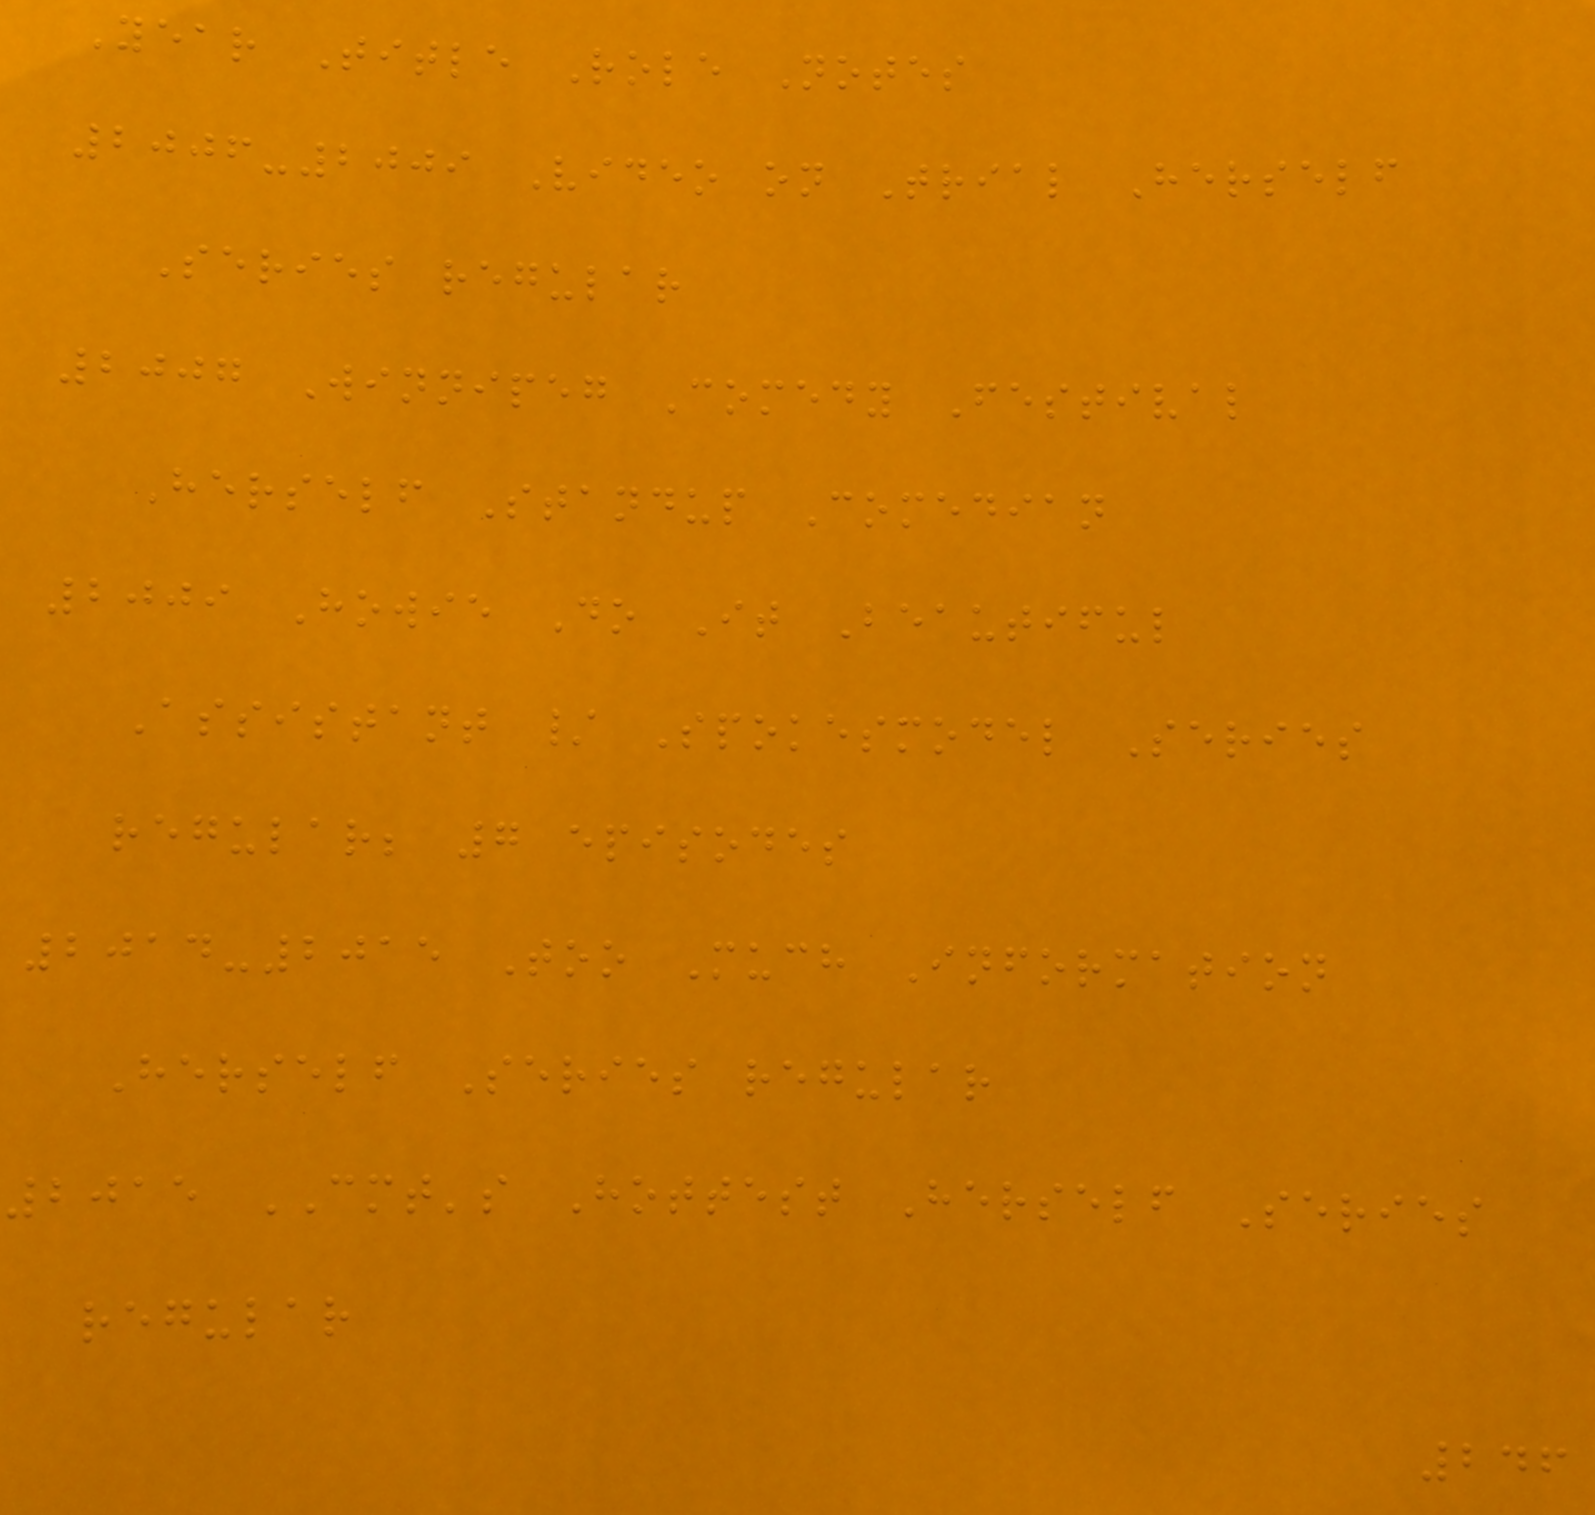Year Title Role Notes
2006-2009 Video on Trial Herself
Series regular
2007 Winnipeg Comedy Festival
Herself Standup Comedian
2009 Howie Do It Beautiful
Assistant / Spokesmodel Series
regular; 7 episodes
2014-2015 Too Much Information
Herself Series regular
2015 CMT's Hottest Herself Series
regular
246
